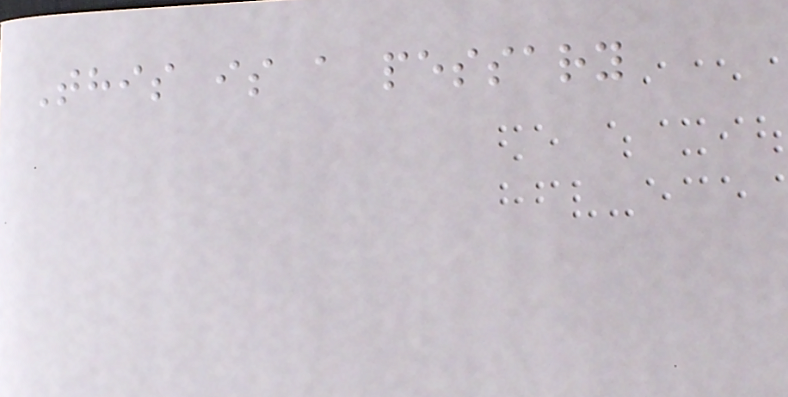This is a pessary
